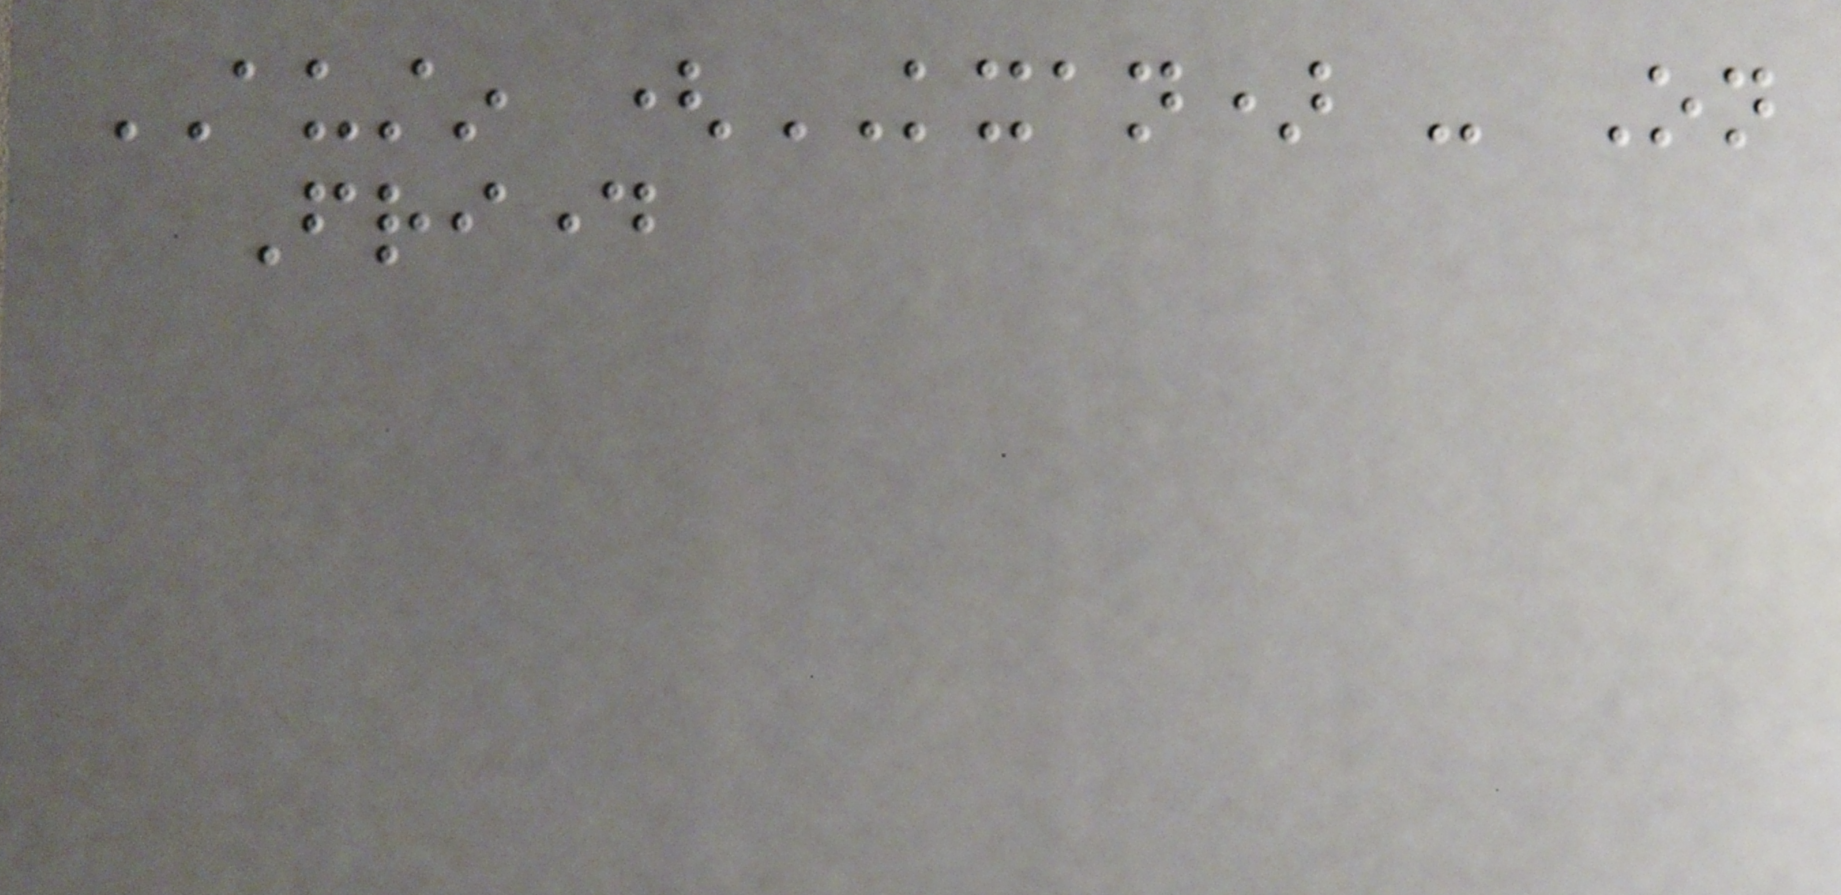AUSTIN (KXAN) - On
Friday
